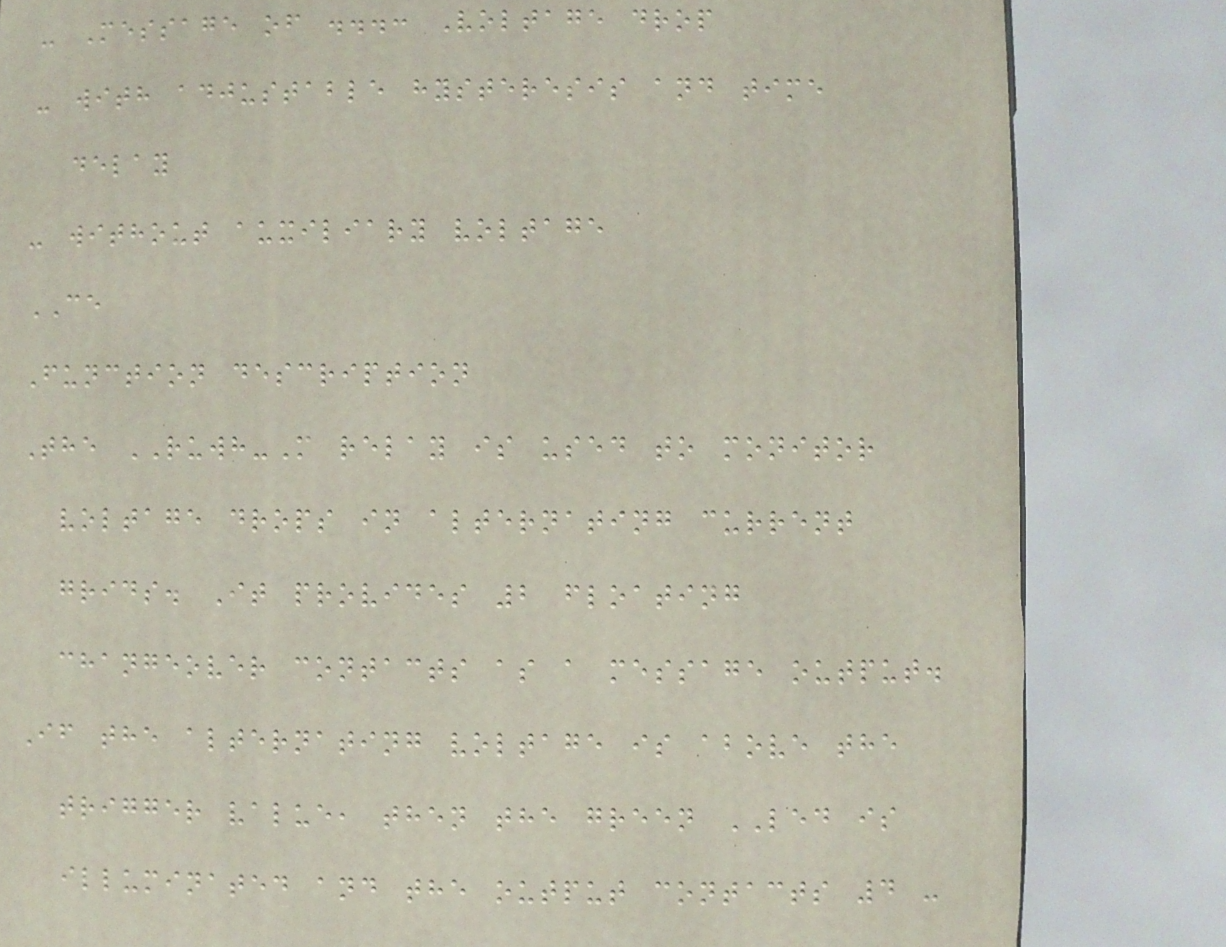- Message of ...: Voltage drop
- with adjustable hysteresis and time
delay
- without auxiliary voltage
CE
Function description
The RUWH-M relay is used to monitor
voltage drops in alternating current
grids. It provides 2 floating
changeover contacts as a message output.
If the alternating voltage is above the
trigger value, then the green LED is
illuminated and the output contacts 4 -
